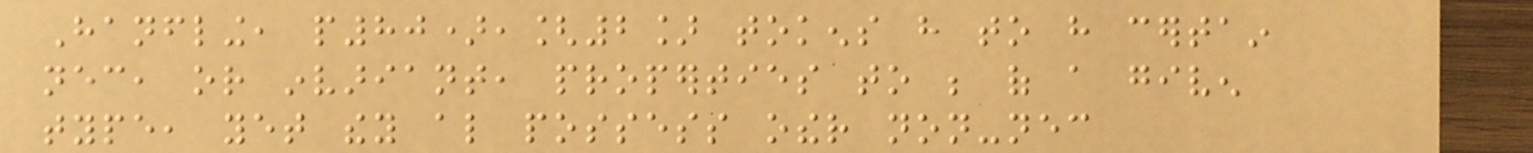Hanfling, p80),[2] tokens have to have certain
necessary, or invariant, properties to be of a given
type, yet they also possess other non-necessary
